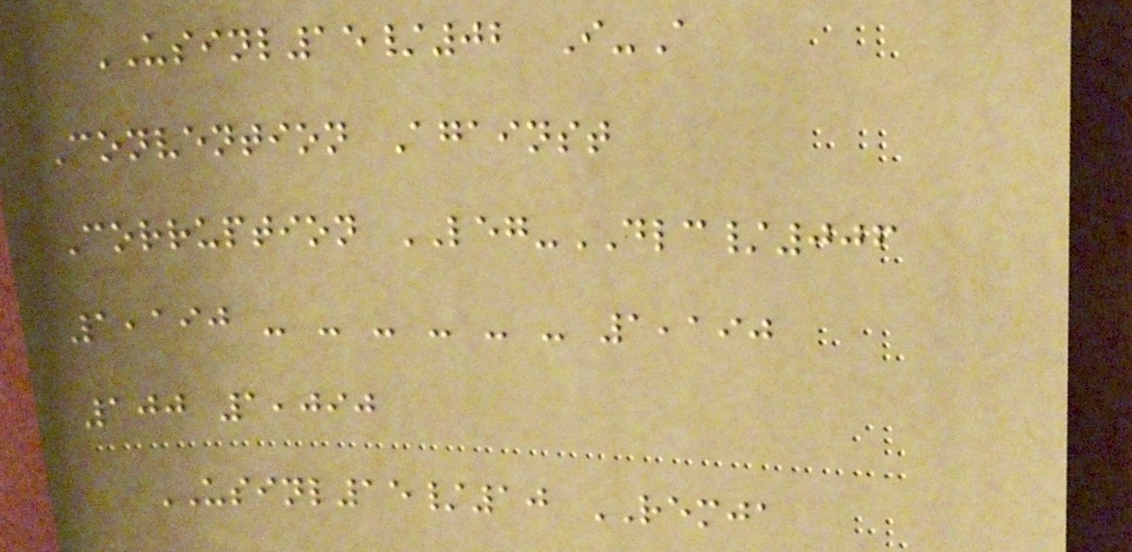USINL15/02 I-A
Convention Against
Corruption LEG-DLC/006
1,190 - - - - - - 1,190
100 1,090
USINL15/10 REMJA
